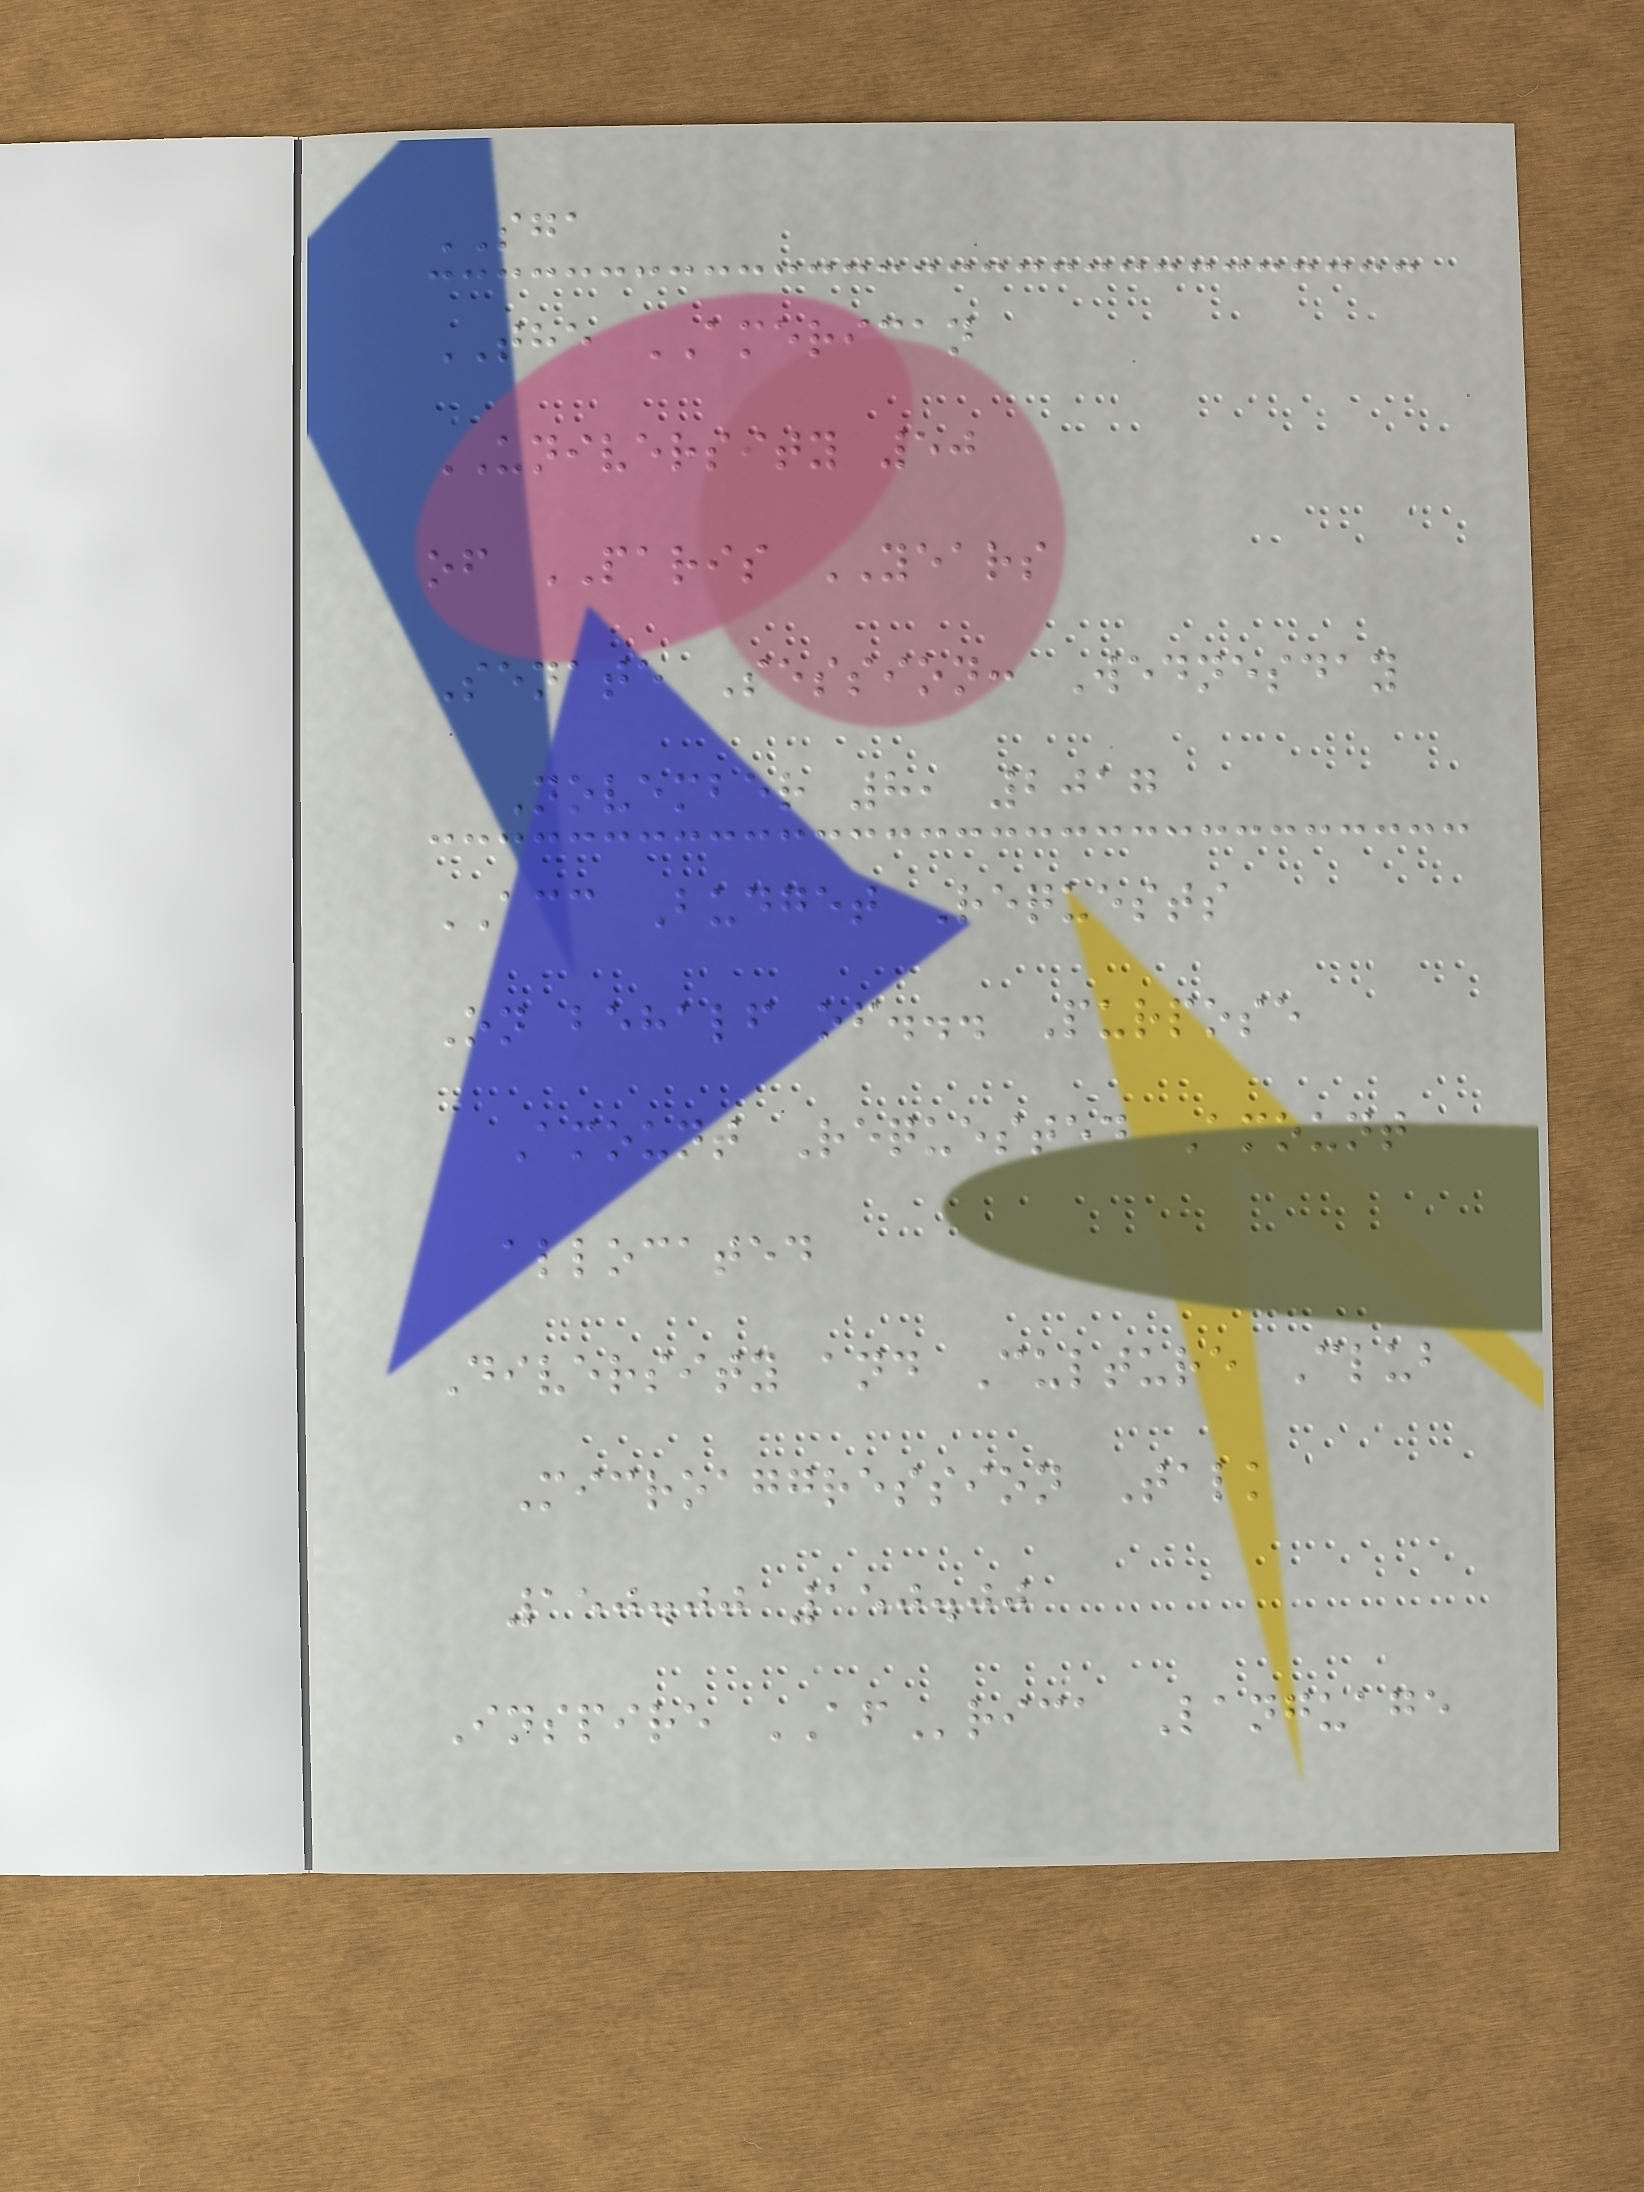SGA
THE AMERICAN
UNIVERSITY 50
of PARIS YEARS
Senate Session: Wednesday
November 8, 2017
ACC Budget Requests
On behalf of... Purpose
Amount Requested Amount
allocated
Diversity and Culture Club
Microaggression Talk
150.00 150.00
Inspire AFrica Language
